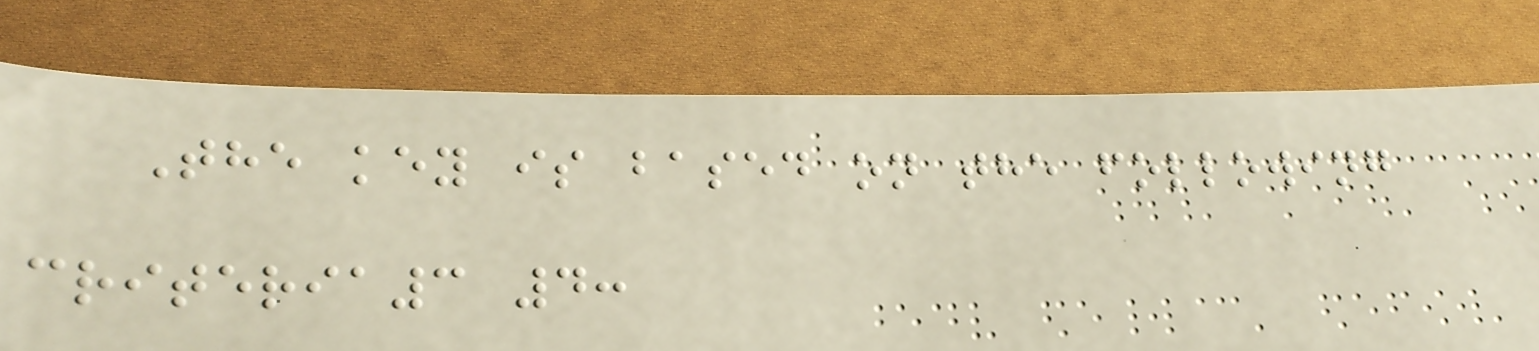The key is based on the following
criteria3 4:
